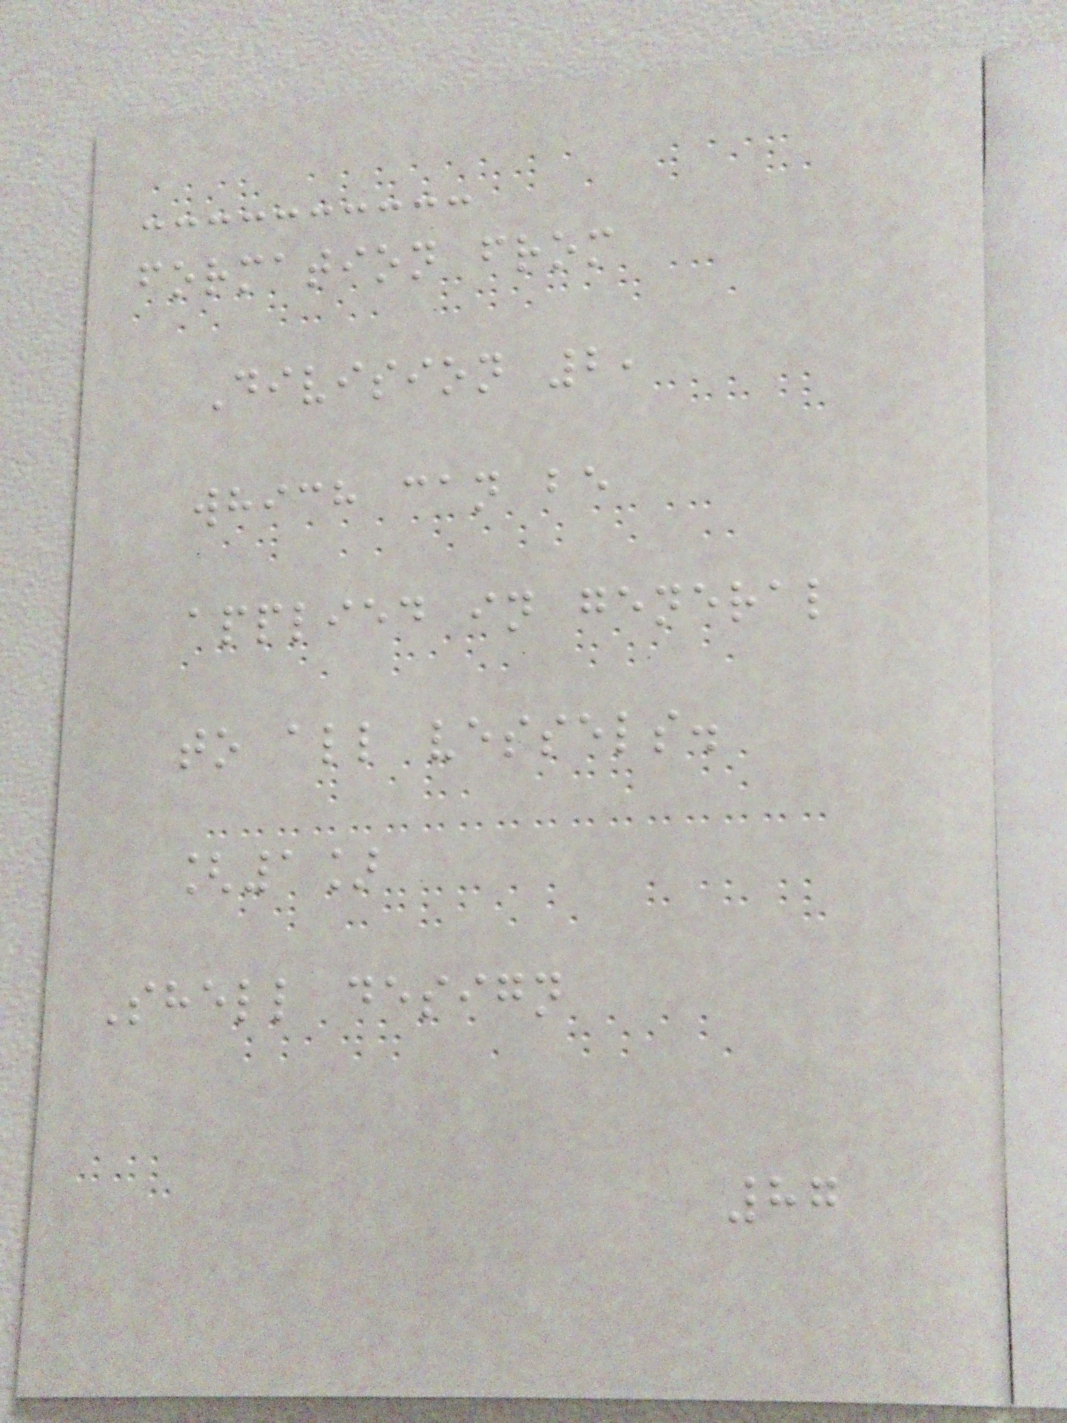formation from
Division 2,
which can be
applied in general
to all vessels.
[1]
Shell design
87
